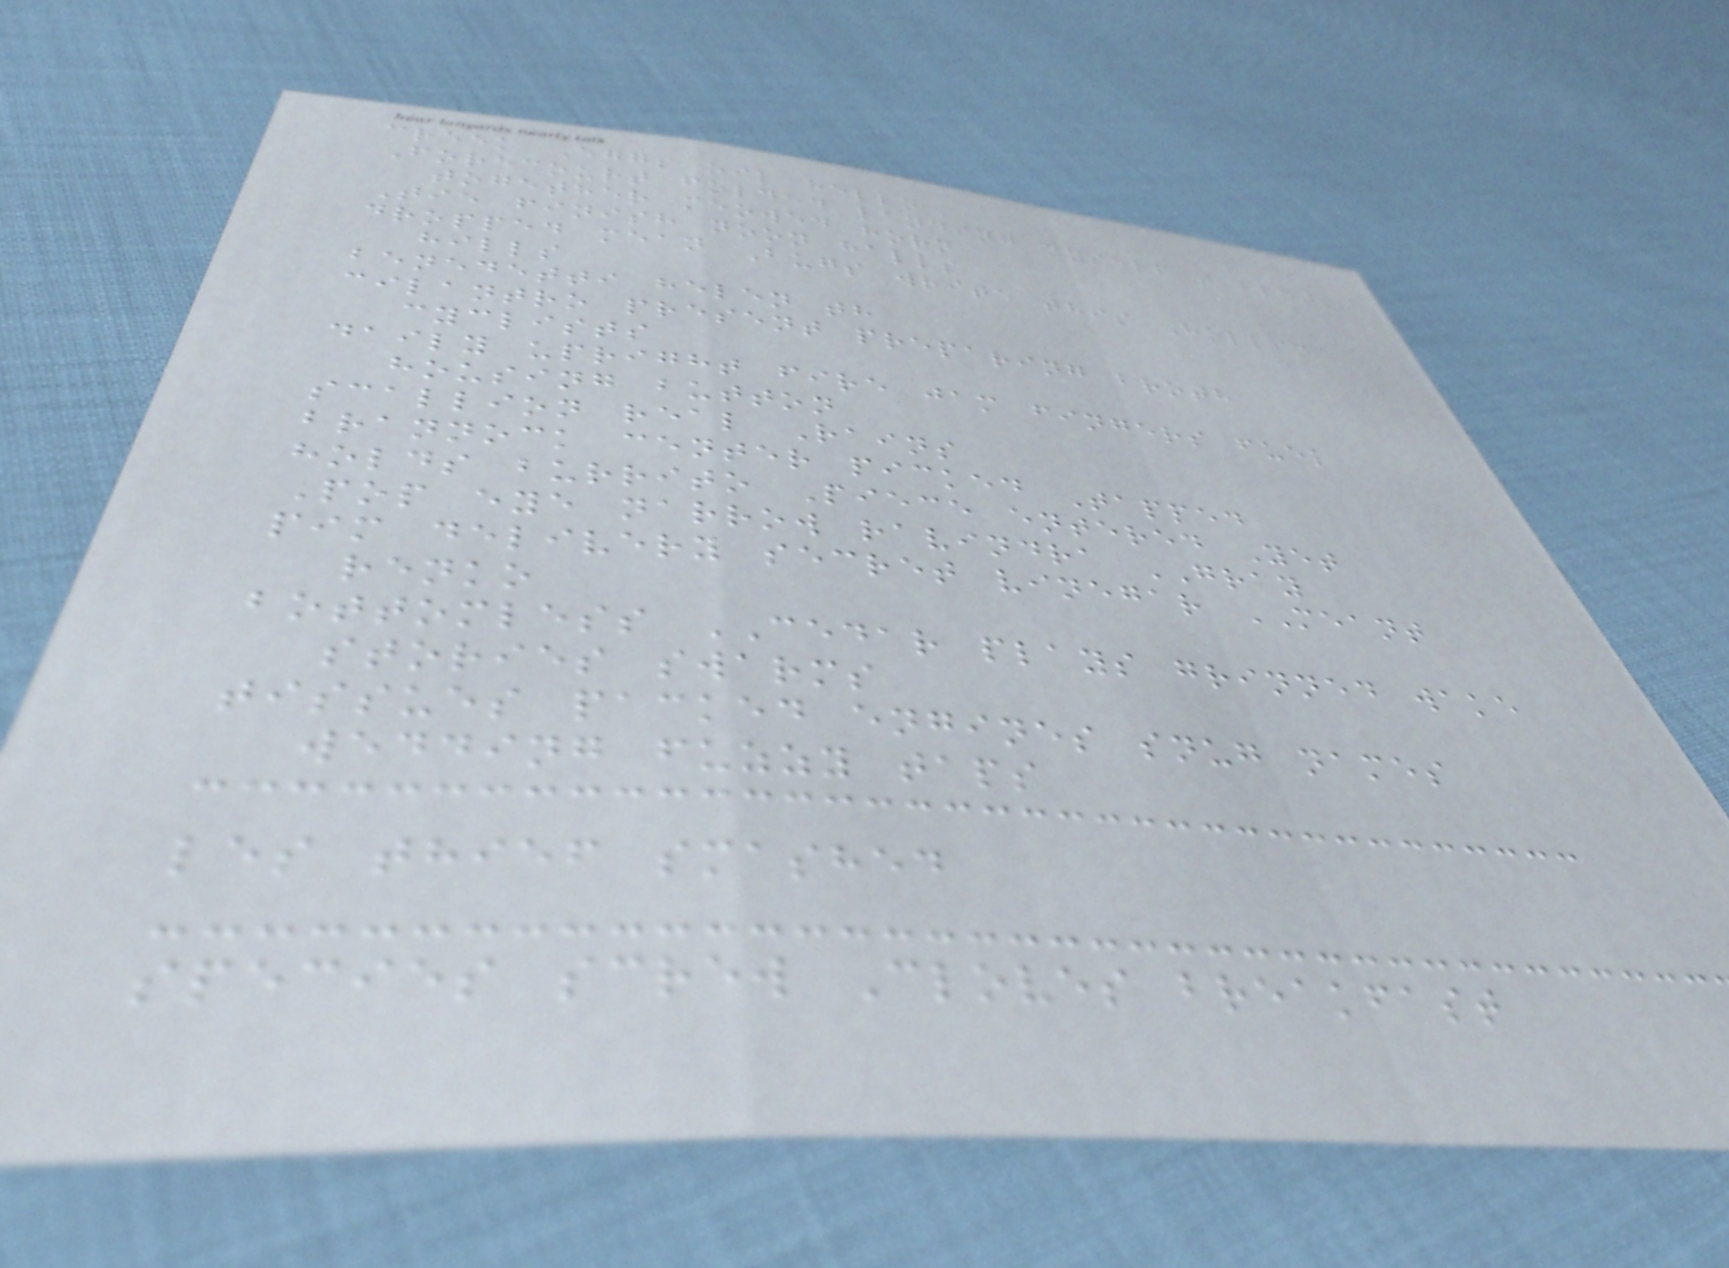creek Eggs oil hello
Forecourt folded landing myself tablets
together meowed horn
Tie finish noon halls
dropped mean Bugs write this Hollin
hills
benedetti helen th
cilantro present preparing broth
cyclists
daily upright fire jam fingers fuel
housing button
scallion real Rains
brannock center picked Tapped
holds burrito Piece entered Yet
Pop eye narrow ravindra GRAY
pim delivery secret vinegar MEANT
renko
bottomless CEDAR plays grinned wake
stories swarms
tissues packed engines snug names
wedding fuzzy taps
les thief smashed
species screw Cloves breakfast
